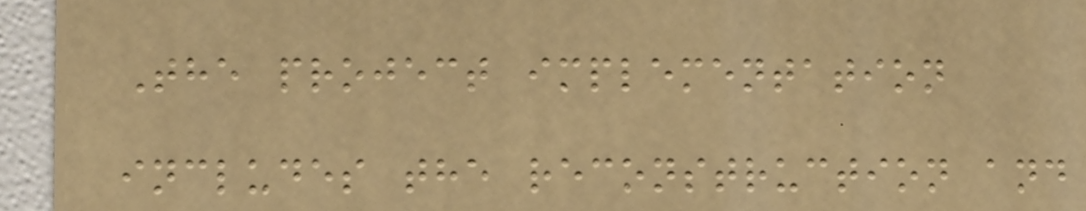The project implementation
includes the reconstruction and
